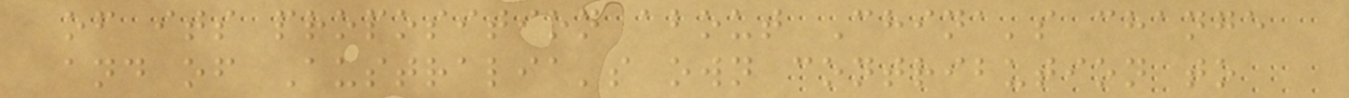of its proposition about China's change
and of Australia's own contribution to
